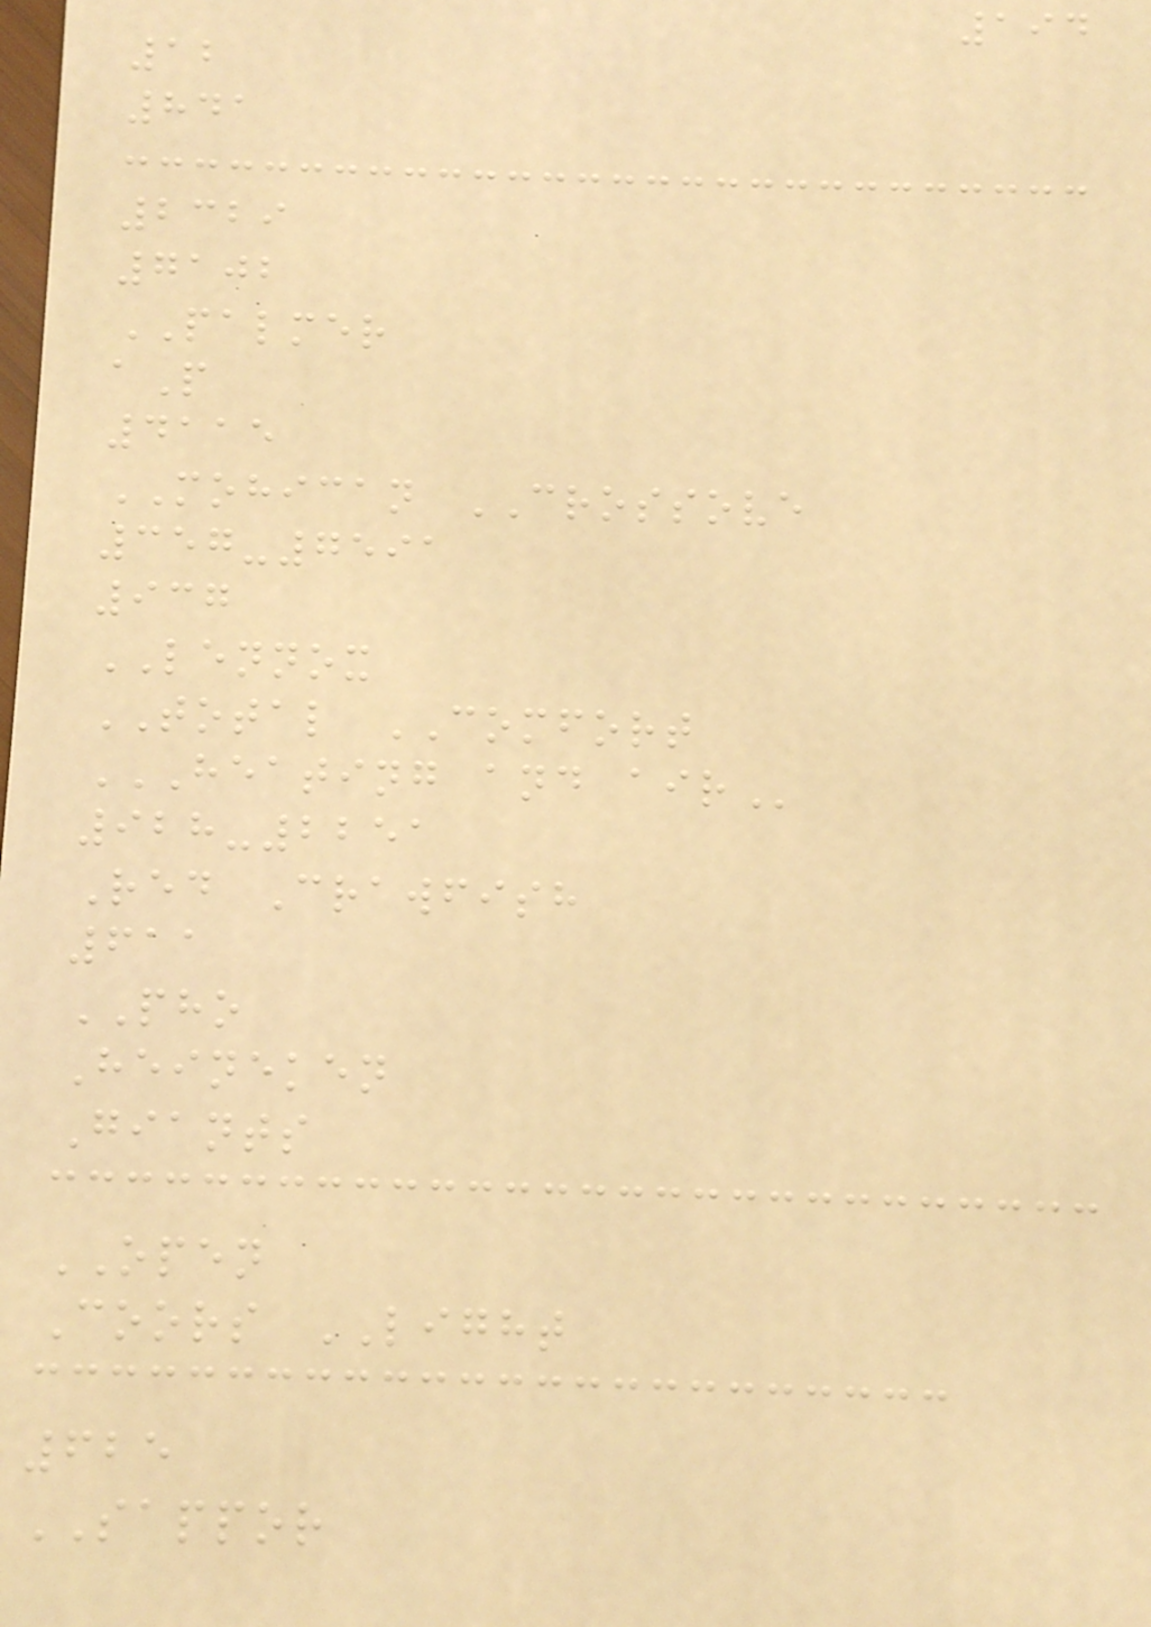194
12
841
2329
7102
PALMER
aP
4115
MOHICAN CROSSOVE
357-7591
937
LENNOX
TOTAL COMFORT
HEATING AND AIR
928-2251
Red Crawfish
611
PHO
Heineken
Giants
OPEN
Coors LIGHT
625
SAPPOR
